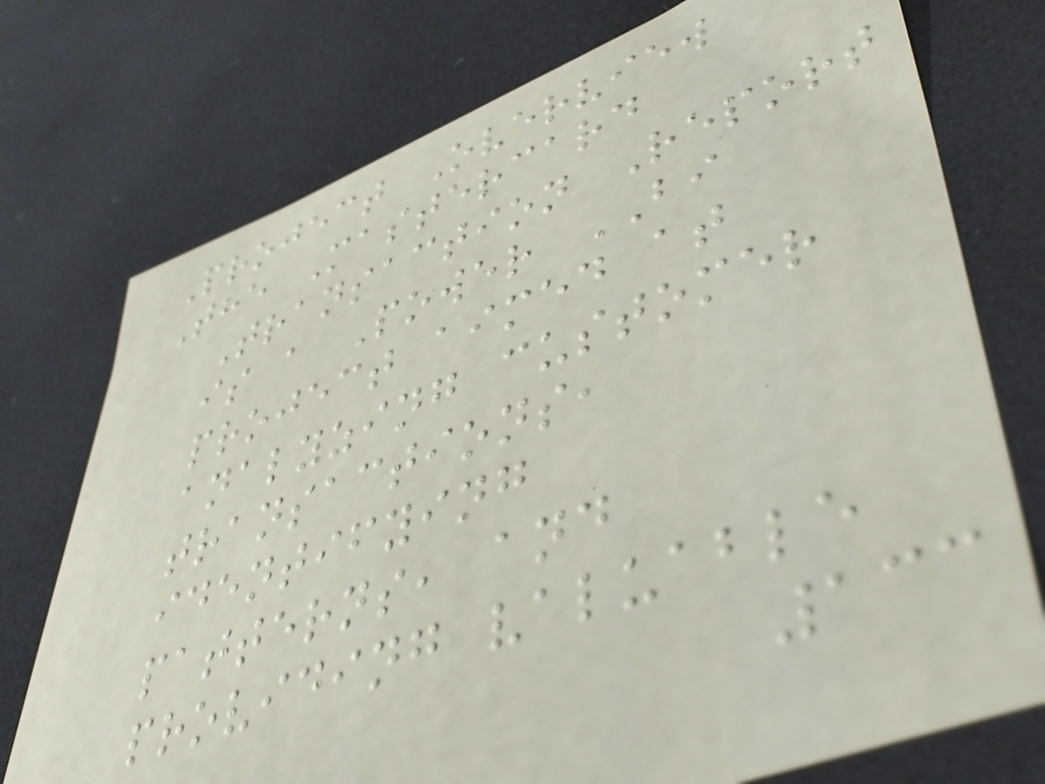Project Overview
The Mastercard
Transaction Report
is a Power BI
project aimed at
analyzing customer
transactions,
identifying
patterns, and
providing valuable
133
